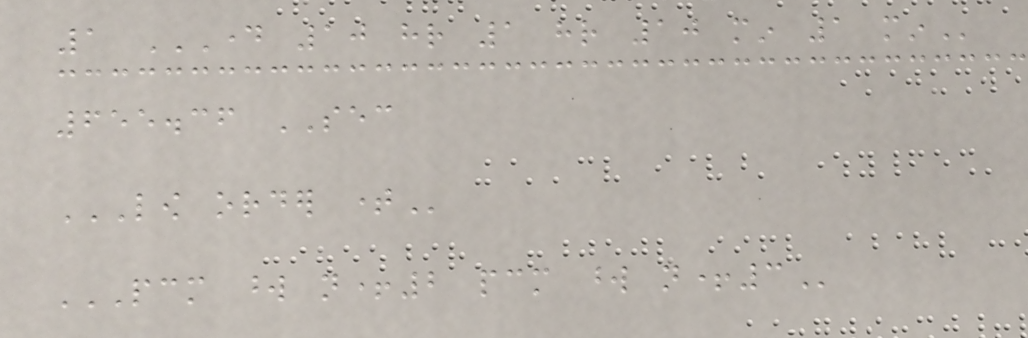1 DAY 10 HR 1 HR 10 MIN 1 MIN
655.36 SEC
LOW ORDER TIME
PCM WORD N+2 PCM WORD N+3
